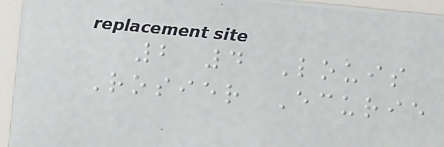2 4 Louis
Rosier Ecurie
